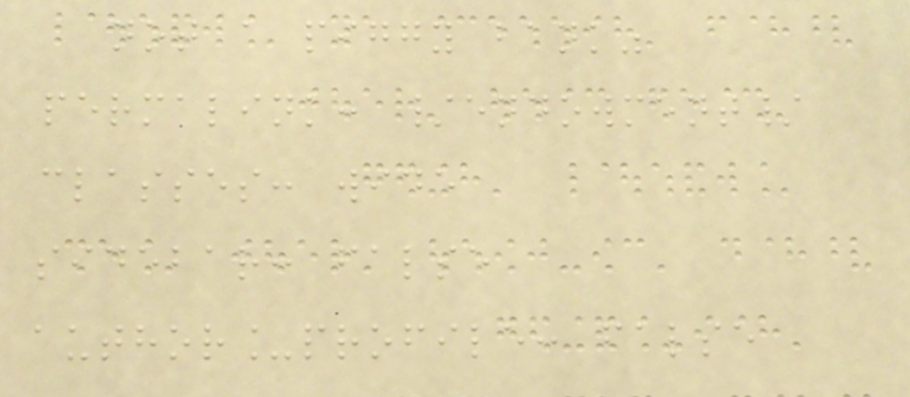not a piggy bank"
permalink: /endowment/
classes: wide
sidebar: false
author_profile: false
